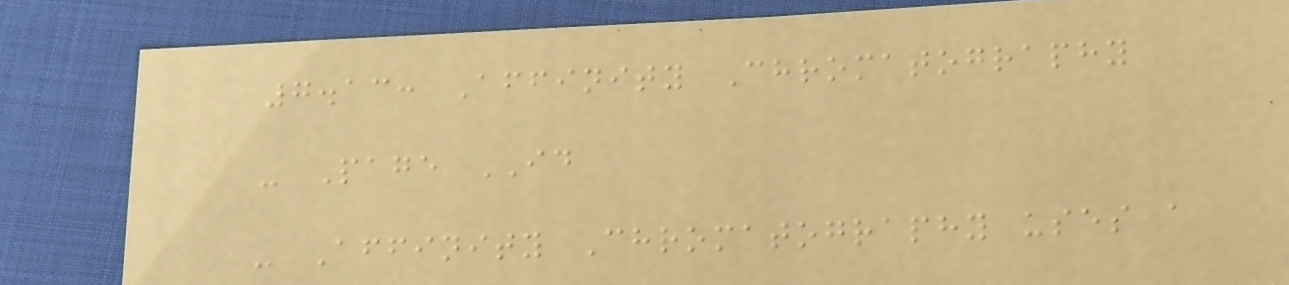7.13: Affinity Chromatography
- Page ID
- Affinity Chromatography uses a
